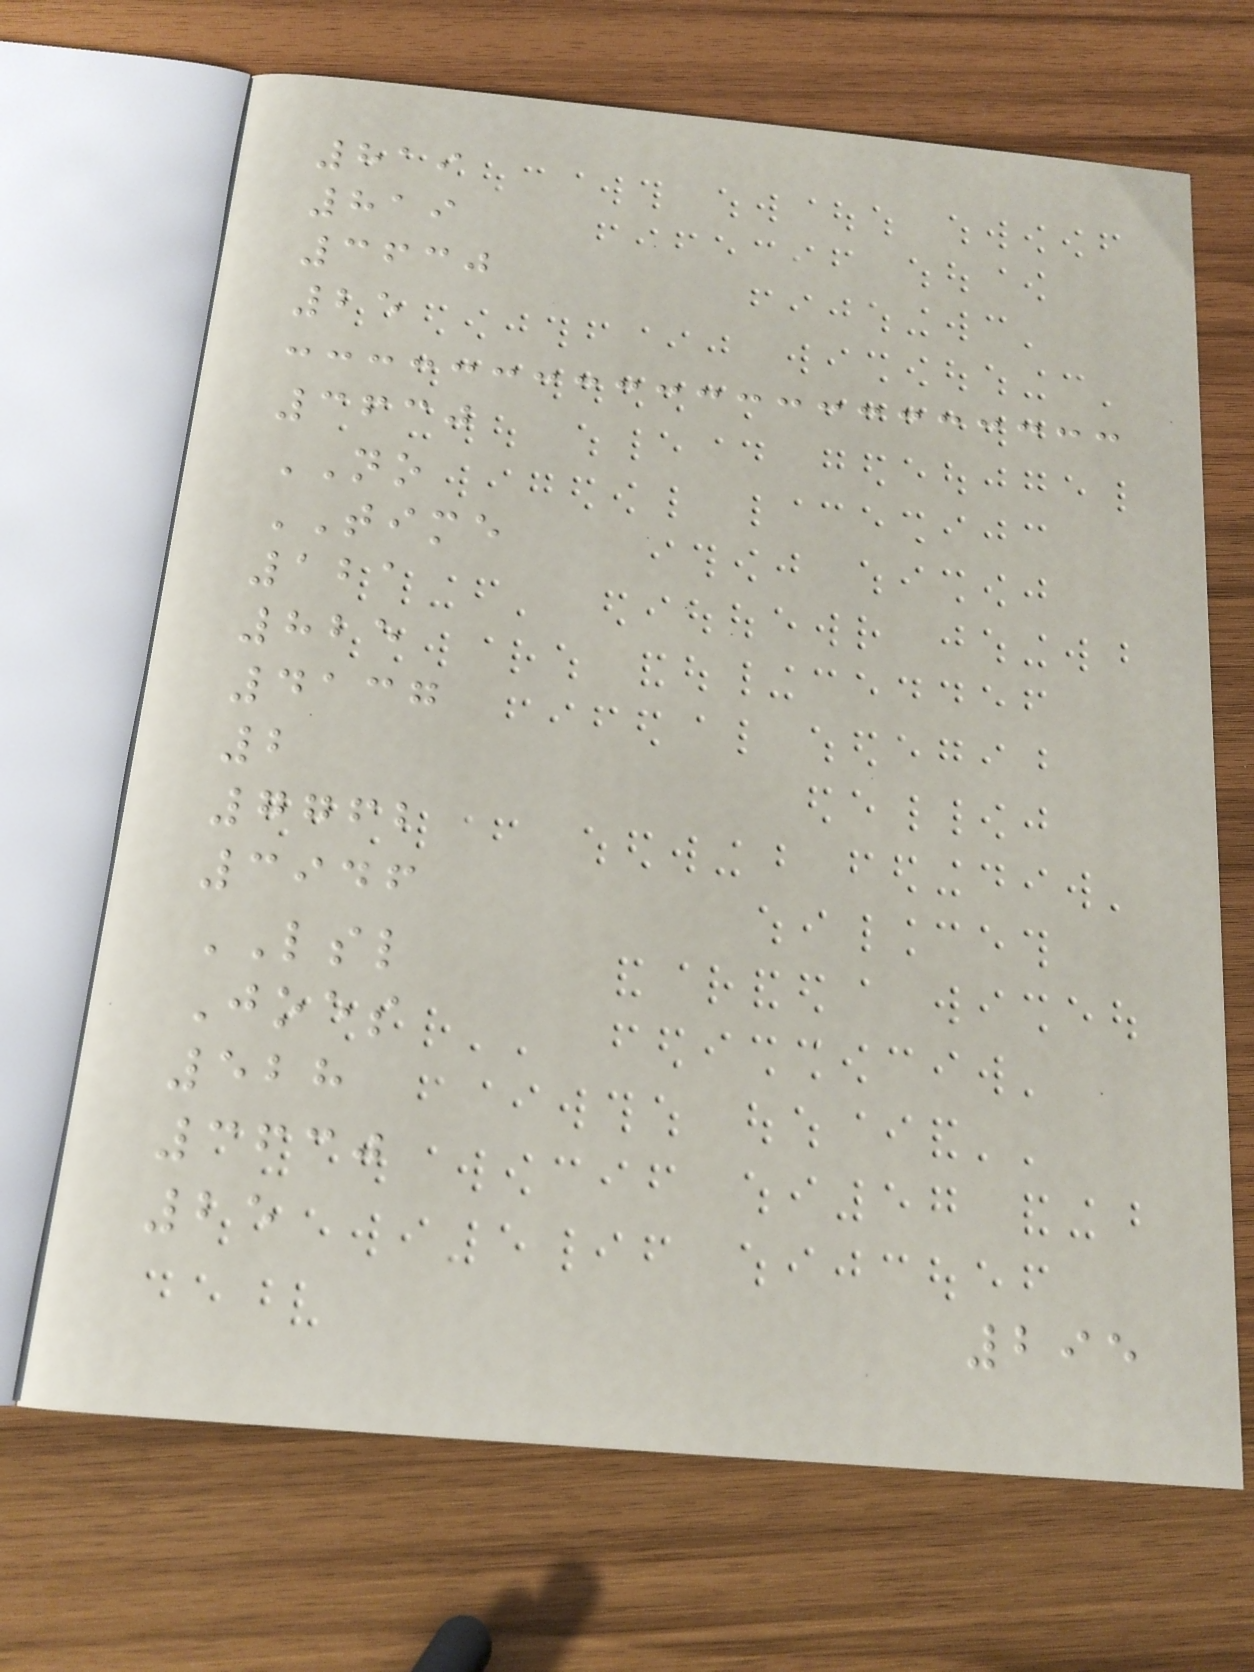819
819
3630
25
3630
NO
TIME
121
825
4137
2
7762
3946
LSL
Joes
528
3630
25
295
